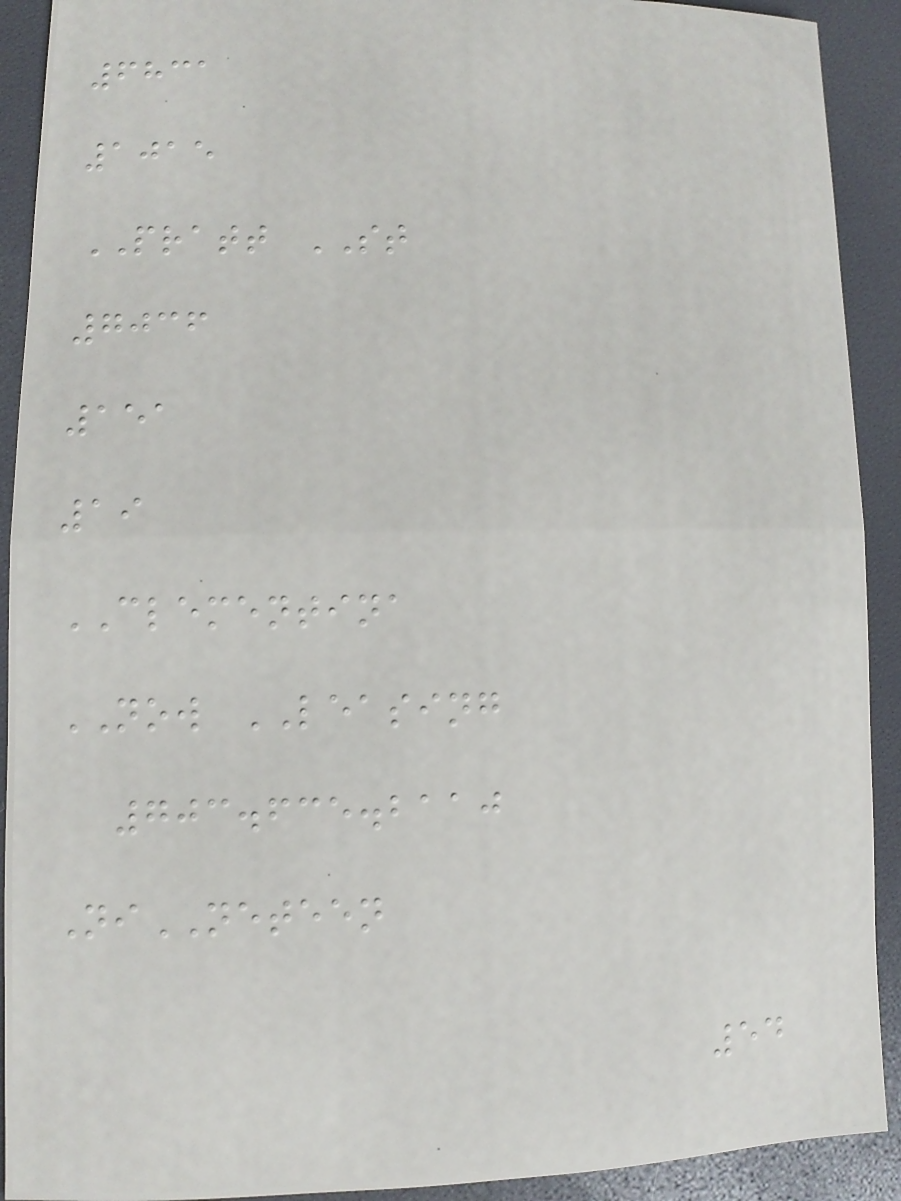6831
1015
PRATT ST
7036
151
19
CLEMENTINA
NOW LEASING
703.635.2110
NiNETEEN
54
